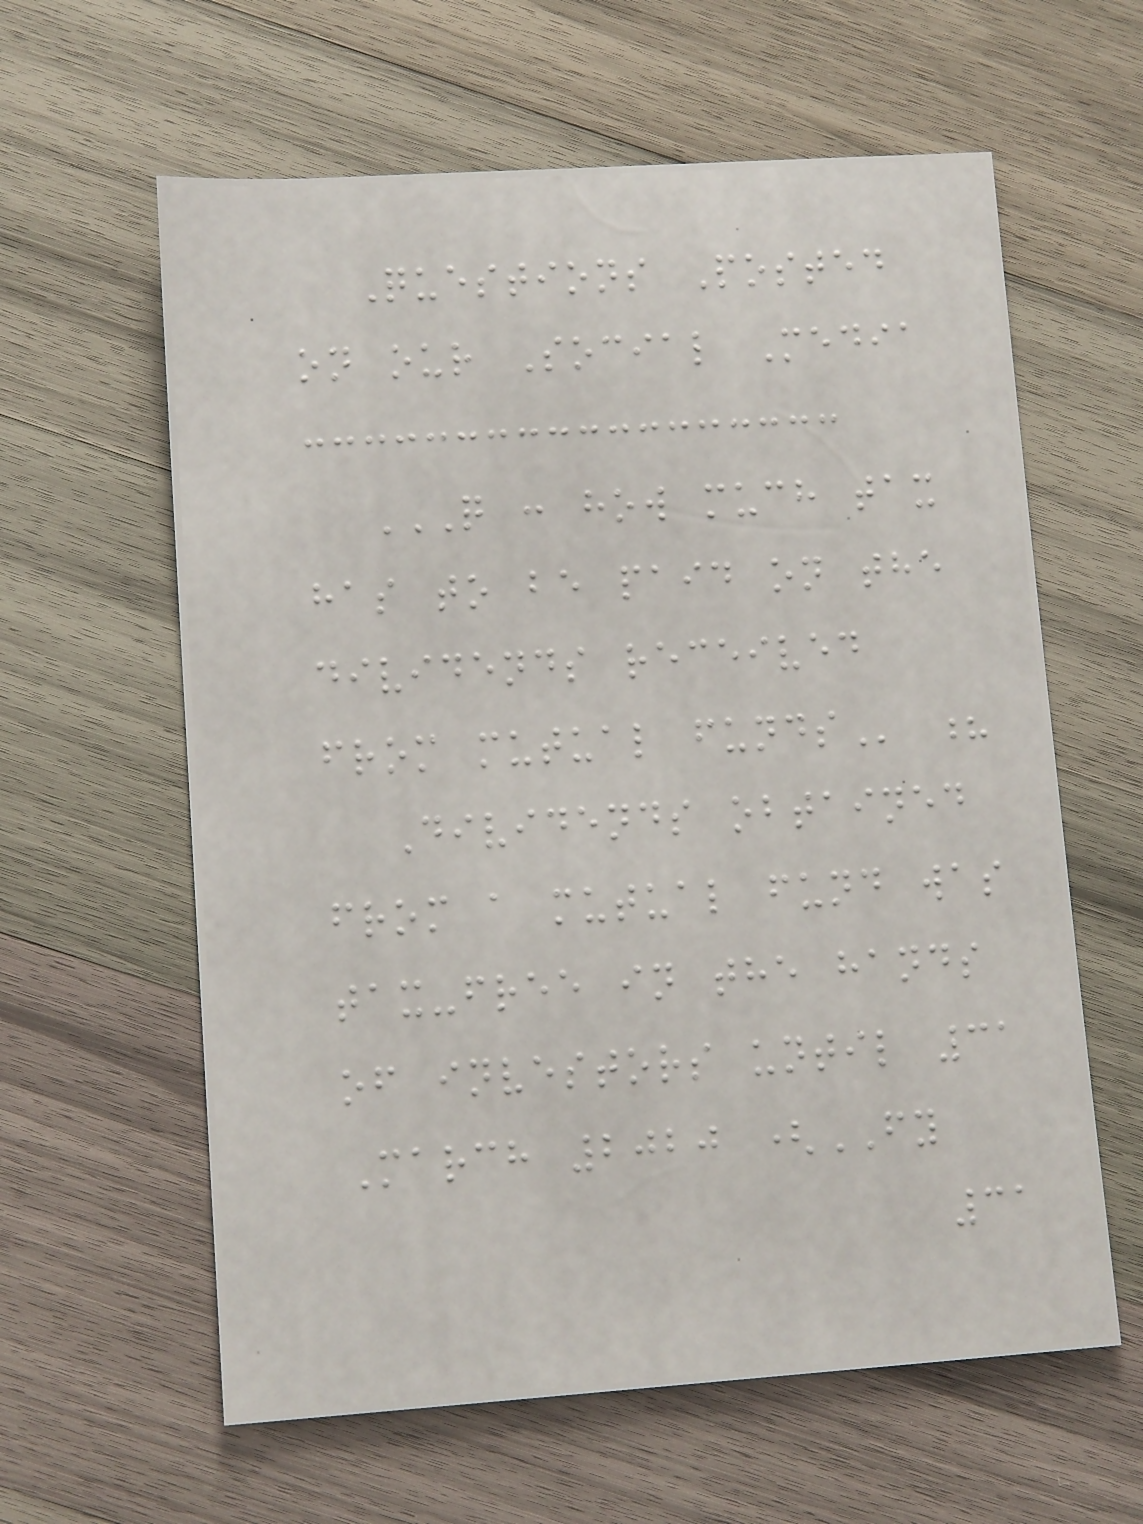Questions Posted
on our Social Media
Q : HOW MUCH TAX
HAS TO BE PAID ON THE
DIVIDENDS RECEIVED
FROM MUTUAL FUNDS ?
Dividends obtained
from a mutual fund was
tax-free in the hands
of investors until 31
March 2020 (FY
31
